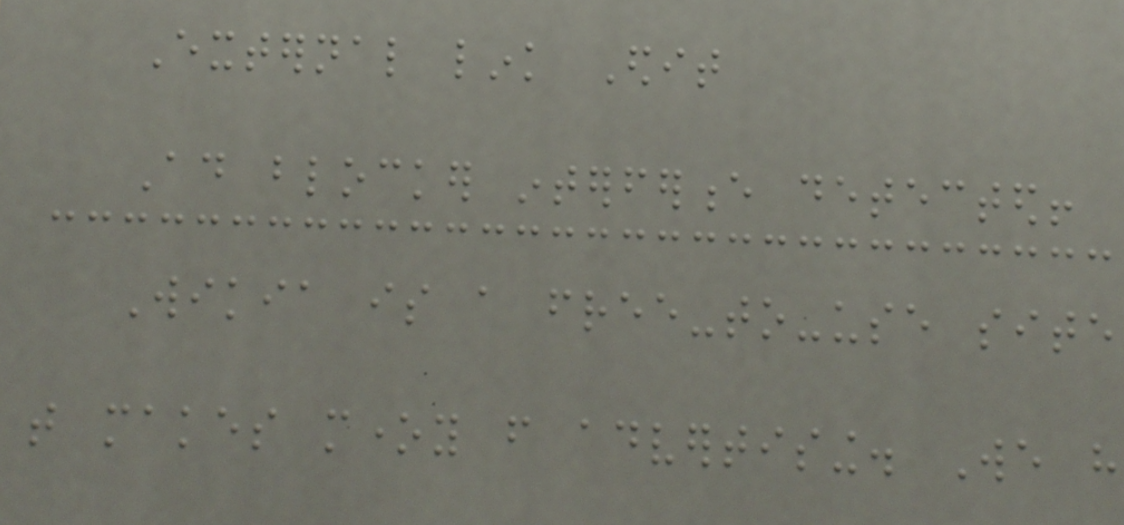External link Edit
Ad blocker interference detected!
Wikia is a free-to-use site
that makes money from advertising. We have
